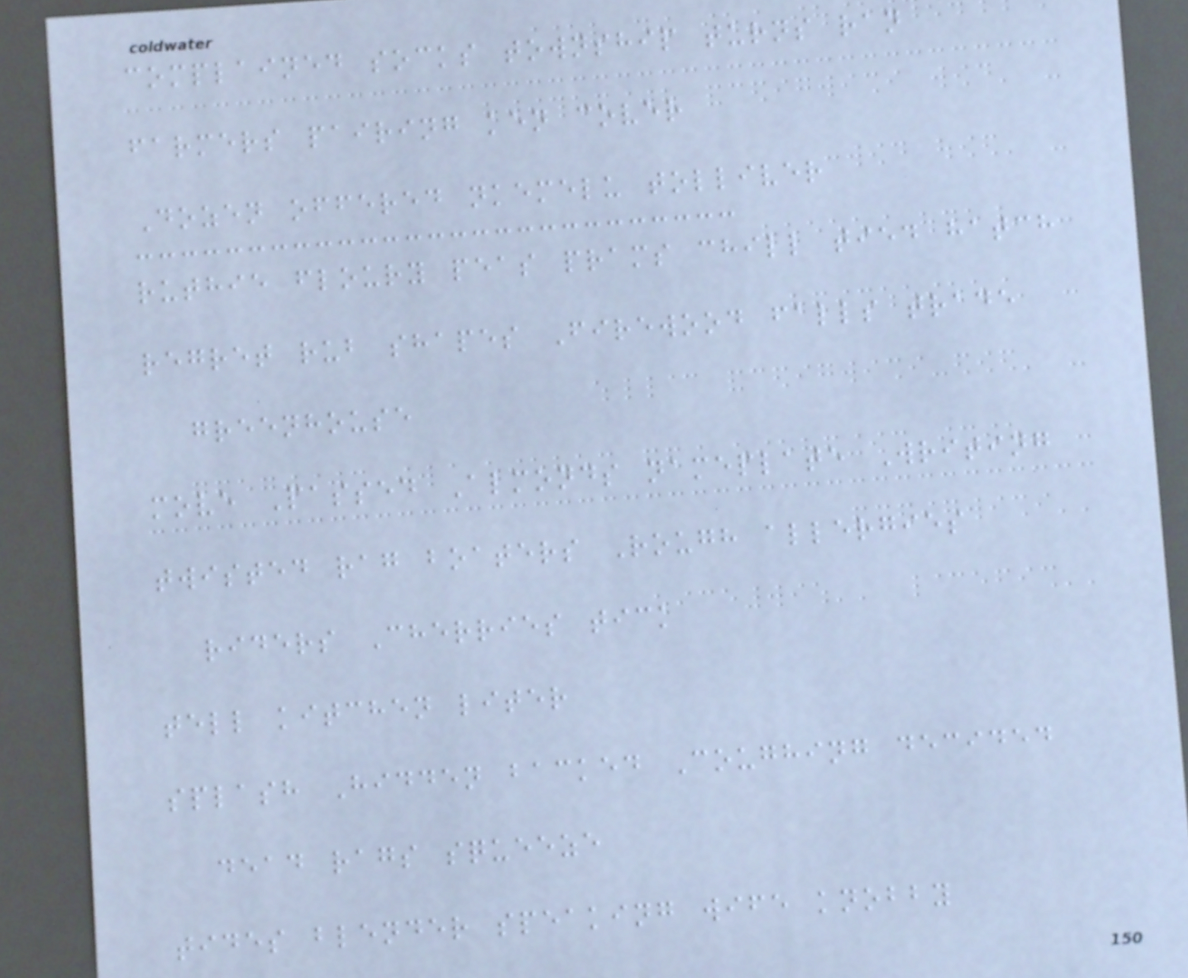complained socks township turns ran
farmers pairing ken cover
Dozen offered nkemelu tolliver
ruthie floury peas prams chill tied hatch
regret rub shapes Firewood falls trade
greenhouse
move Passed Almonds nameplate Writing
twisted rag boaters Rough allergies
riders Cherries tick
tell kitchen liter
splash Hidden backed Coughing decided
dead rags squeeze
tides blender speaking wife knobby
